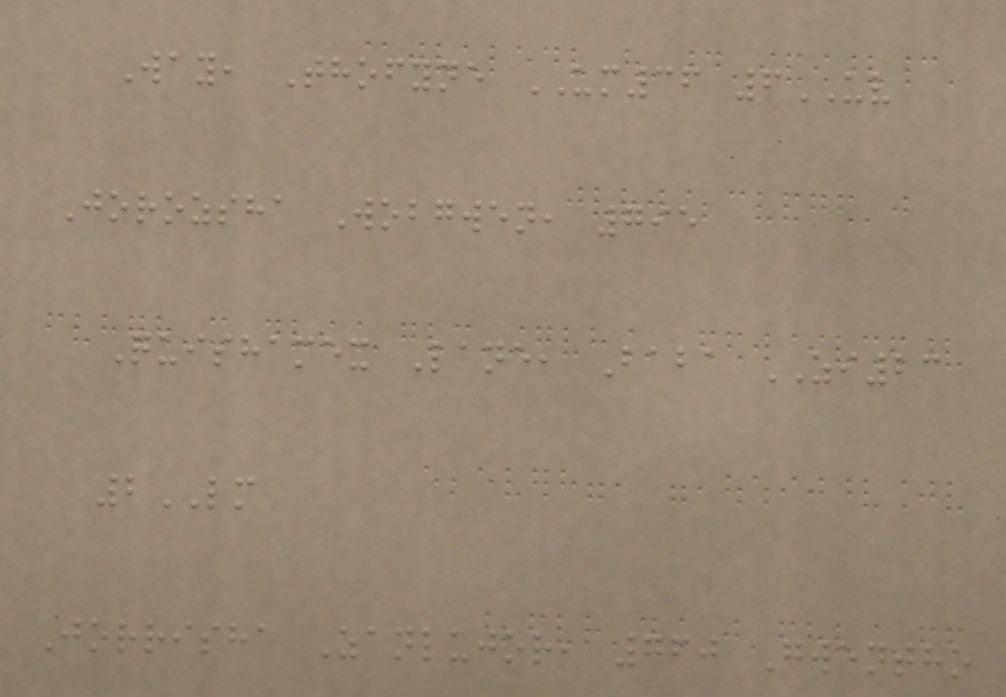Way, Thofyne UM36 6UV
Jorozsha Wobgwen, 795
Quishamex Lane, Baba ZI23
2LM
Jorrisha Zanlujor, 760 Gwentho
